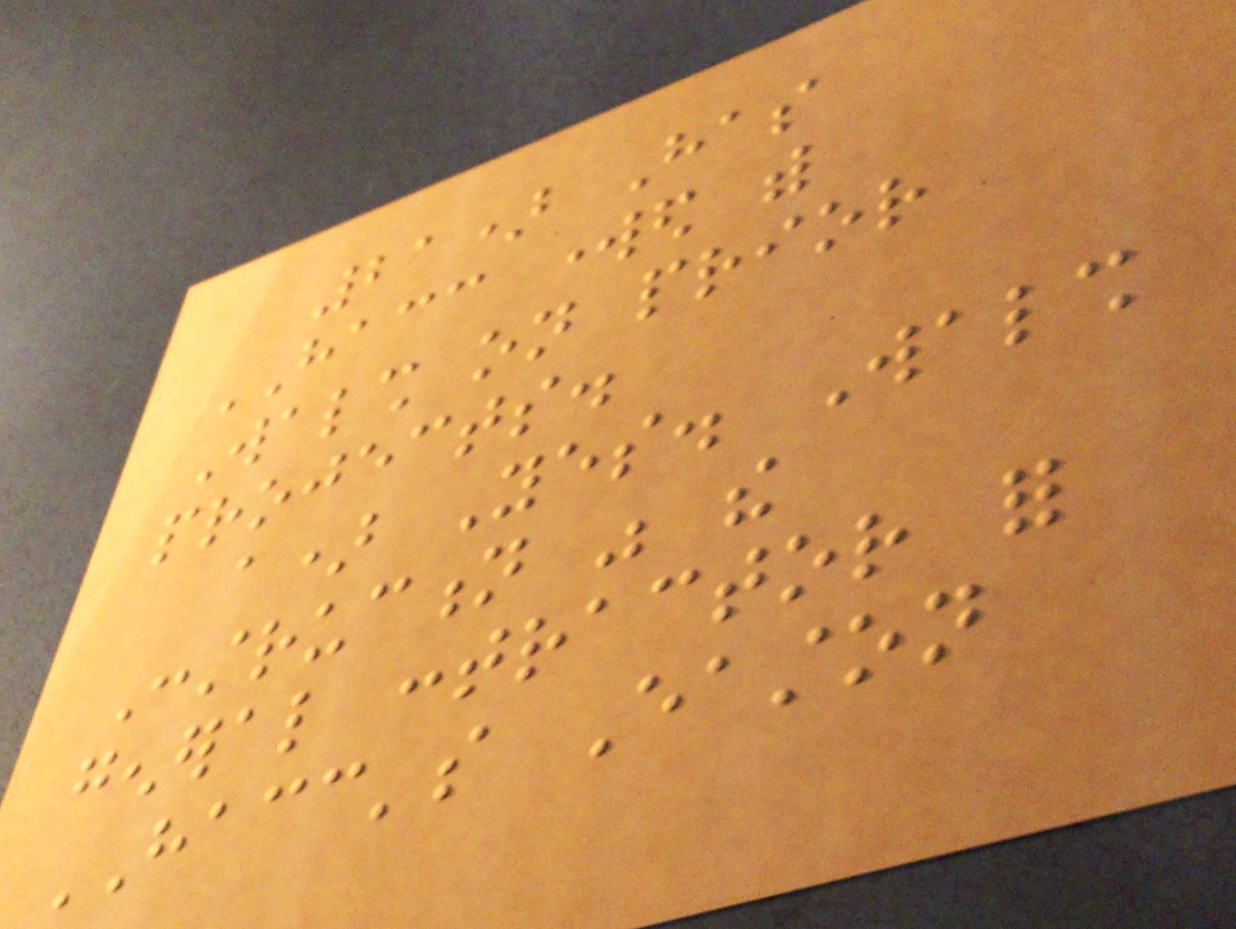21) Has
HACC worked with
Walsh on prior
projects.
a) Yes. Walsh
Construction was the
general contractor for
HACC's Easton
